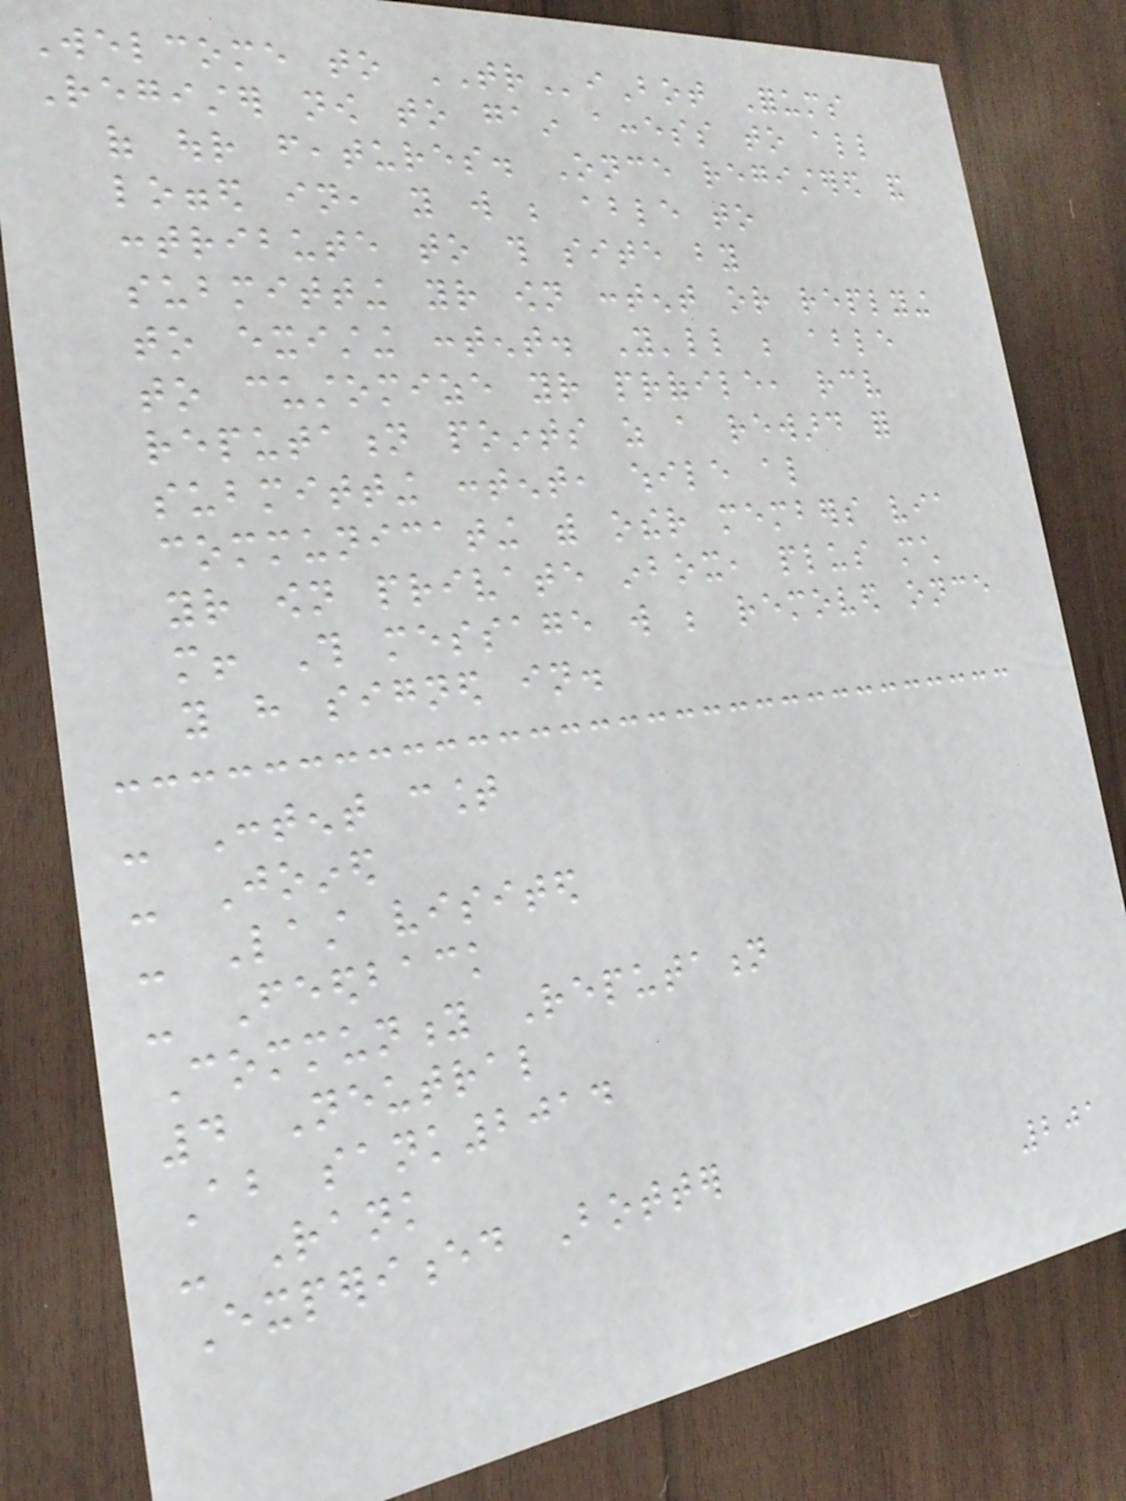Welcome to TRiBot Forums
Register now to gain access to all
of our features. Once registered and
logged in, you will be able to
contribute to this site by
submitting your own content or replying
to existing content. You'll be able
to customize your profile, receive
reputation points as a reward for
submitting content, while also
communicating with other members via
your own private inbox, plus much
more! This message will be removed once
you have signed in.
- Content count
- Joined
- Last visited
- Feedback
Community Reputation
4 Neutral
About sank2014
- Rank
Experienced Botter
201
